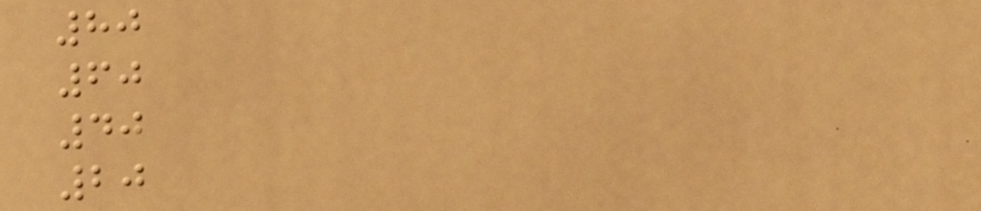80
60
40
20
